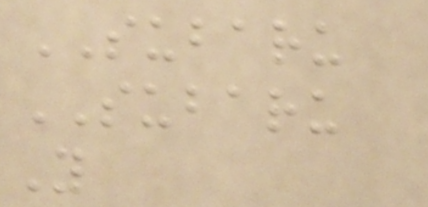SUBARU
SUBARU
Y
